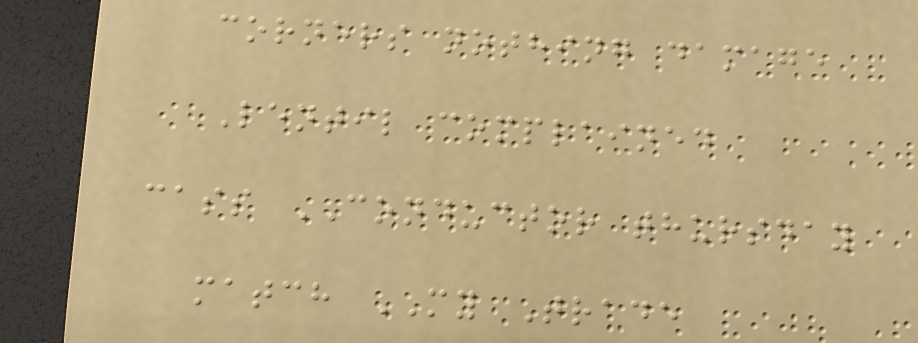corners nothing damage
Lentil complained
cass CONDUCTOR thursday
match MY Trade
